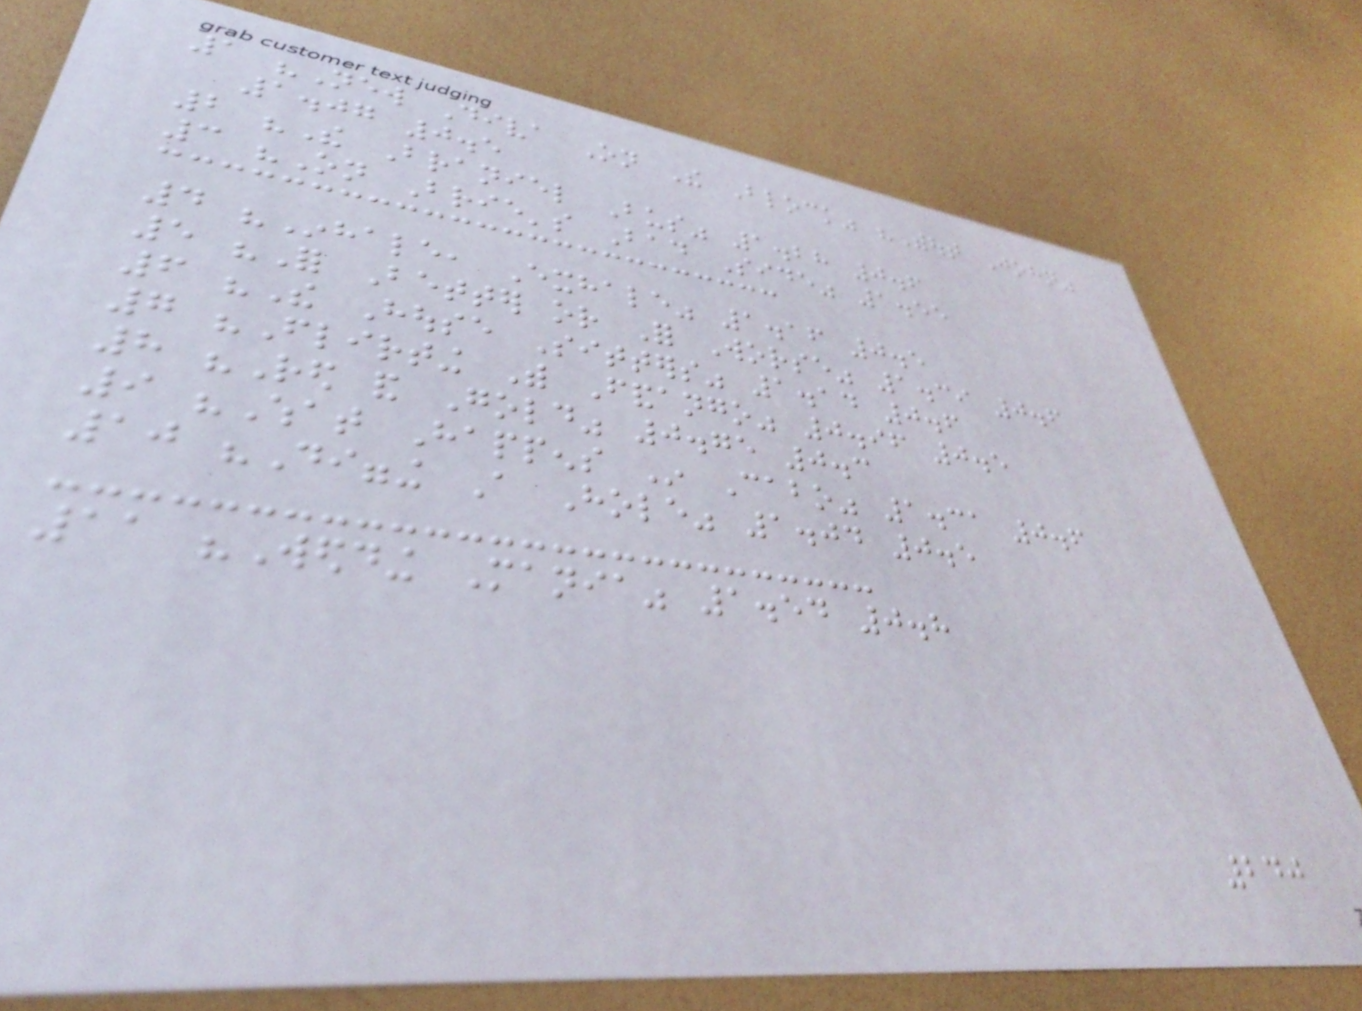1 "New Diva On The Block" "Without John"
1.07 0.5
2 "The Braniel Bus" 1.28 0.6
3 "On Brie's Bad Side" 1.55
4 "Inhale, Exhale" 1.16 0.5
5 "For Better or For Worse" 1.39 0.6
6 "The House Sitters" 1.14 0.6
7 "Flirting With Fandango" 0.96 0.5
8 "Red and Gold" 0.75 0.3
9 "What Happens In Cabo" 1.31 0.6
10 "Digging A Hole" 1.04 0.5
11 "Wedding Mania" 1.54 0.8
240
